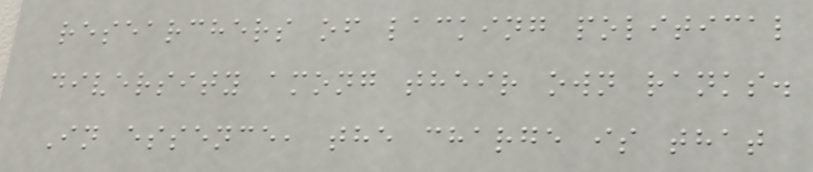researchers of lacking political
diversity among their own ranks.
In essence, the charge is that
